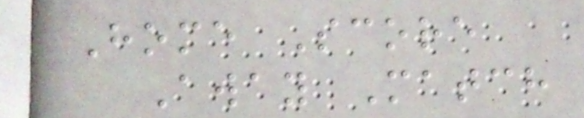Home Score
Away Match
